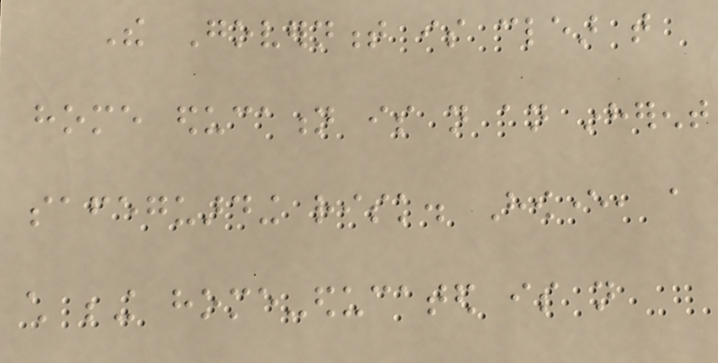The Government is clear that
home education is not an inherent
safeguarding risk. However, a
child being home-educated is not
